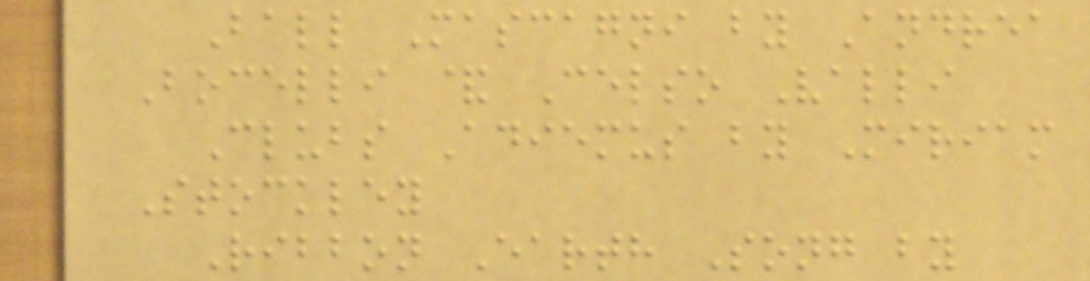Ball Mascagni by Andrea
Bocelli & Celso Valli
Clubs Adiemus by Miriam
Stockley
Ribbon Earth Song by
